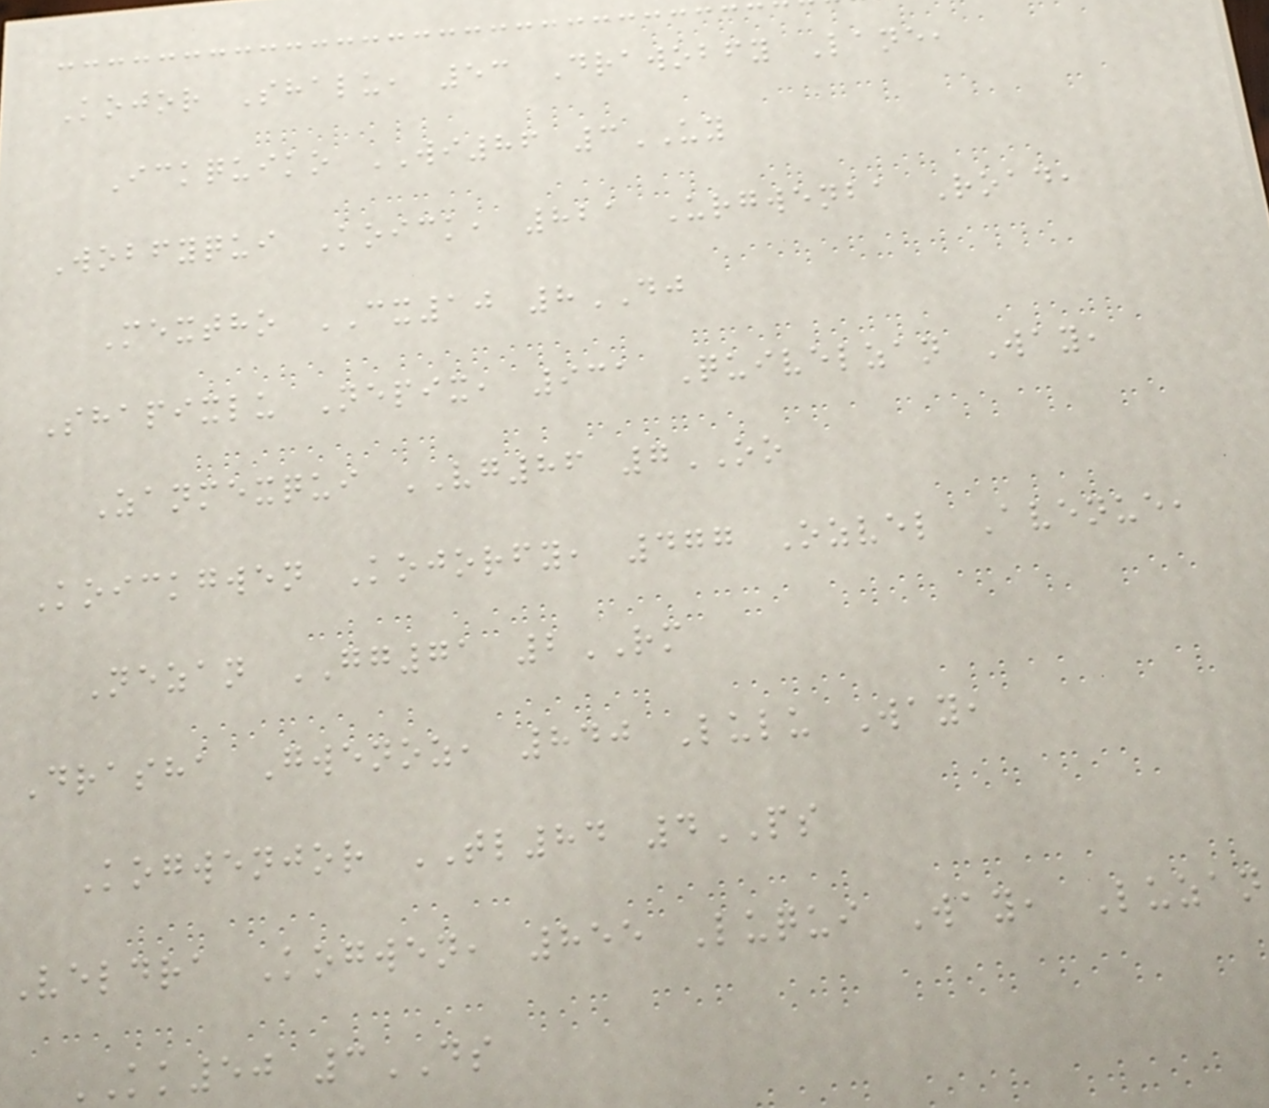Kojor Shalu, 53 Drawobfy Lane,
Ickquiko WI86 3UY
Wobfyqui Koick, 821 Urgwenba Road,
Mextho CX10 8DJ
Shapixlu Nepix, 931 Quivelzan Way,
Zanmexqui VG86 7OO
Koickgwen Kojorfy, 477 Ozvel Avenue,
Nezan GG71 2RM
Drasha Gwenoz, 840 Lulu Way,
Kogwenjor TL84 4PS
Veldra Kogwen, 855 Luqui Way, Luzan
KK50 3DS
